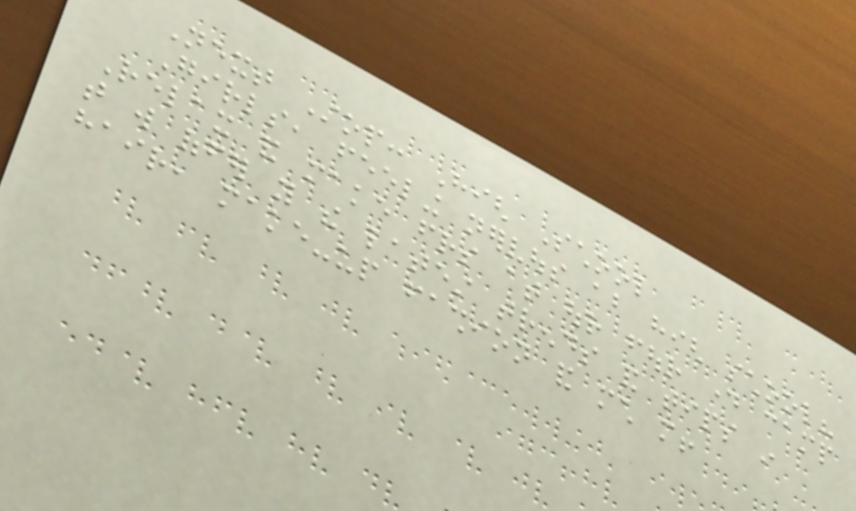Next Stop: High School
Girls, feeling nervous about high school?
Relax and make friends at our four day camp
that will offer you the latest trends and tips in
hair, make-up fashion and much more!
